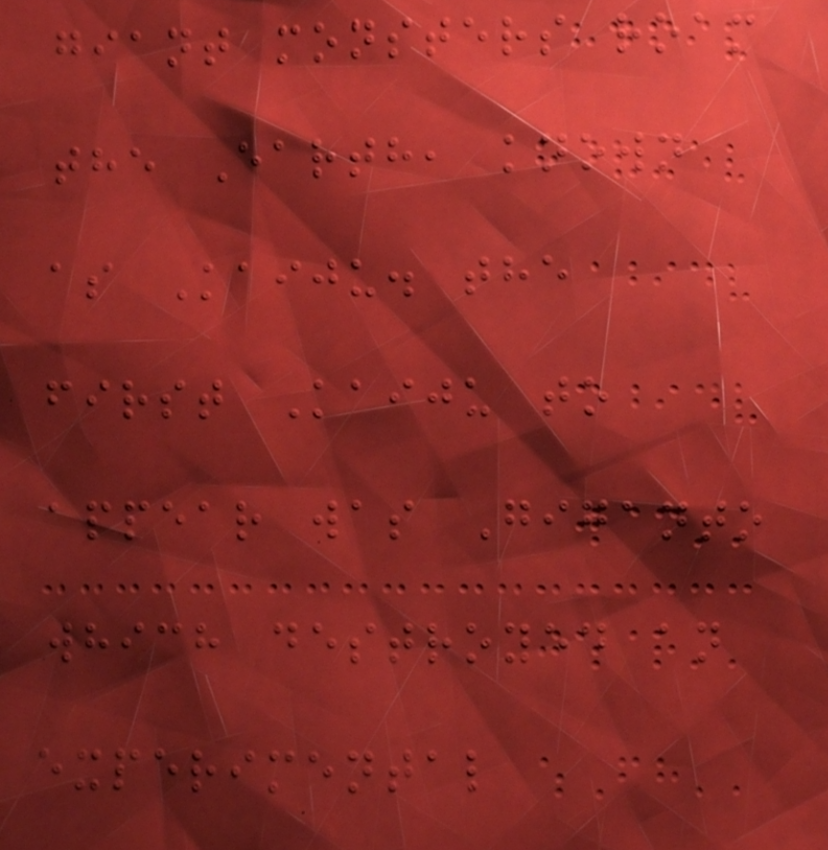giant monsters roam
the Earth, known
as Kaiju. the
first Kaiju to
appear was Giganto
which destroyed an
experimental
